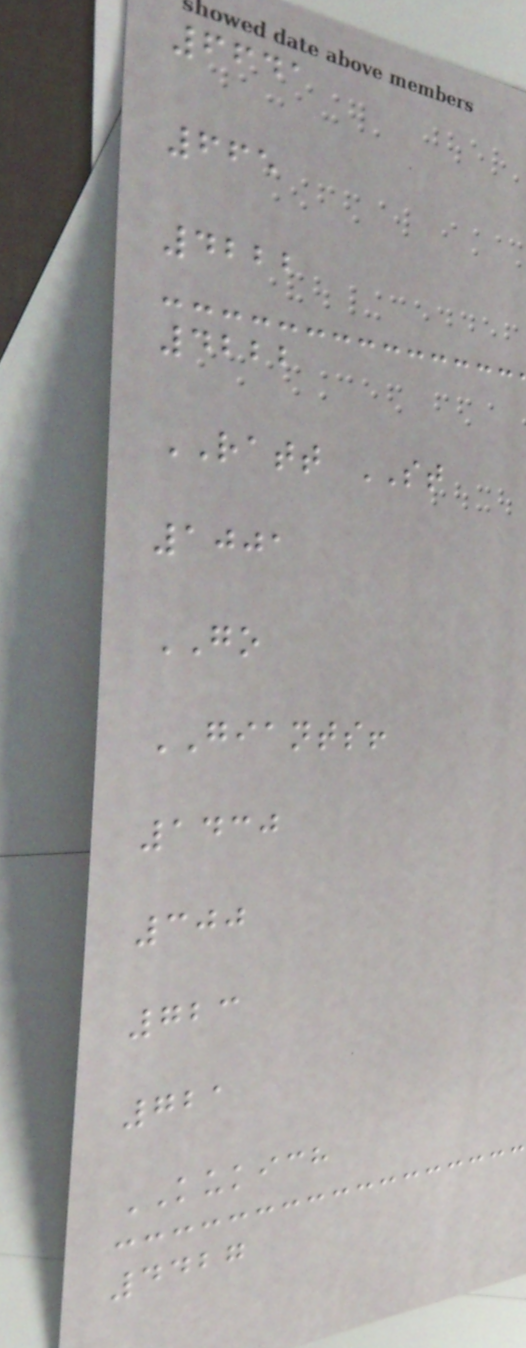6641
665
4222
4222
RATT ST
1001
GO
GIANTS!
1430
300
723
721
KUKICH
4427
